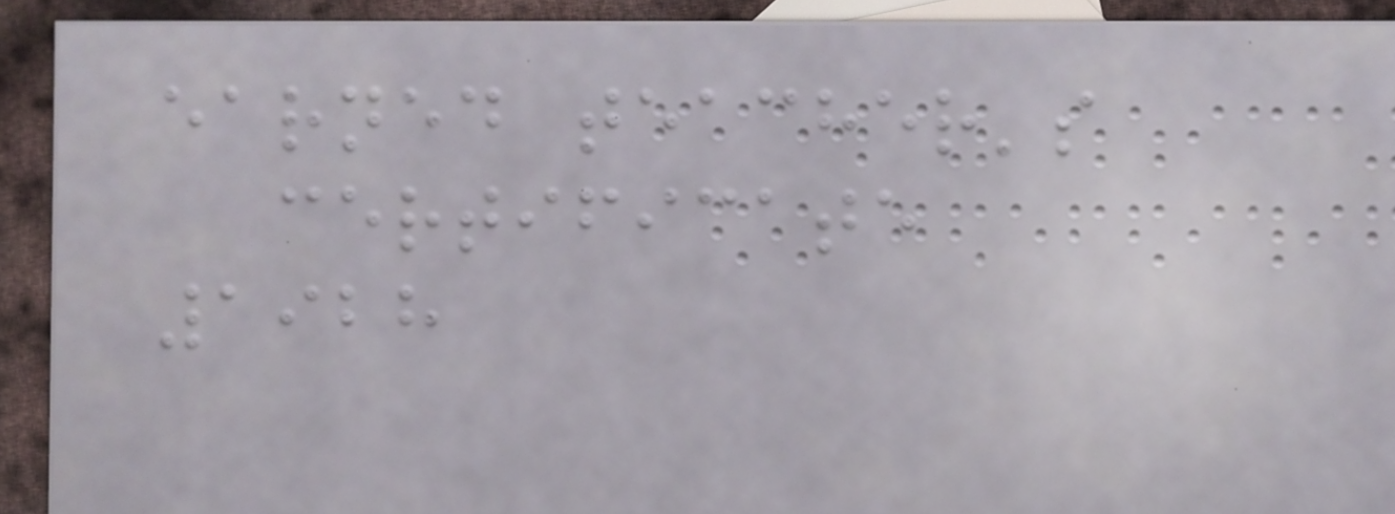earned teacher's
certificate
1928
